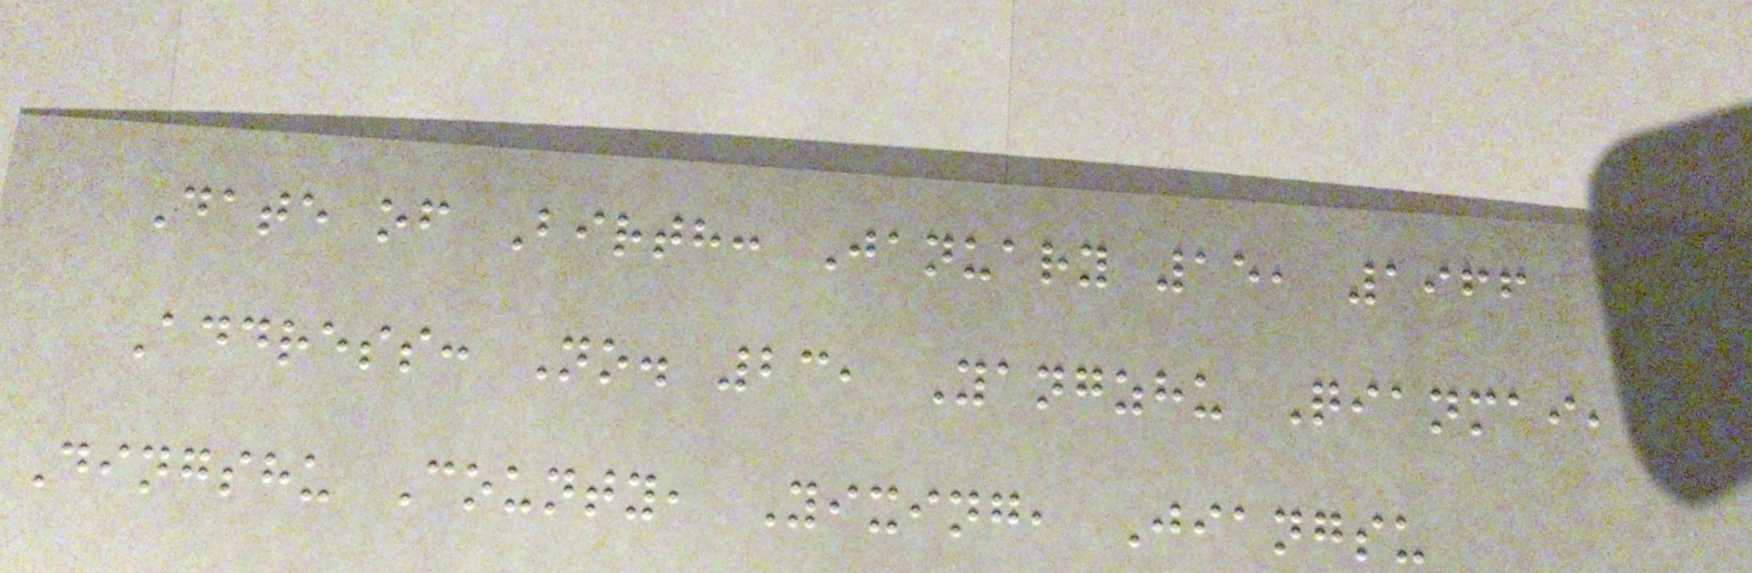Date of Birth: January 15, 1966
Address: No. 23, Yangzhu Qianmai,
Dingshu County, Yixing, Jiangsu
